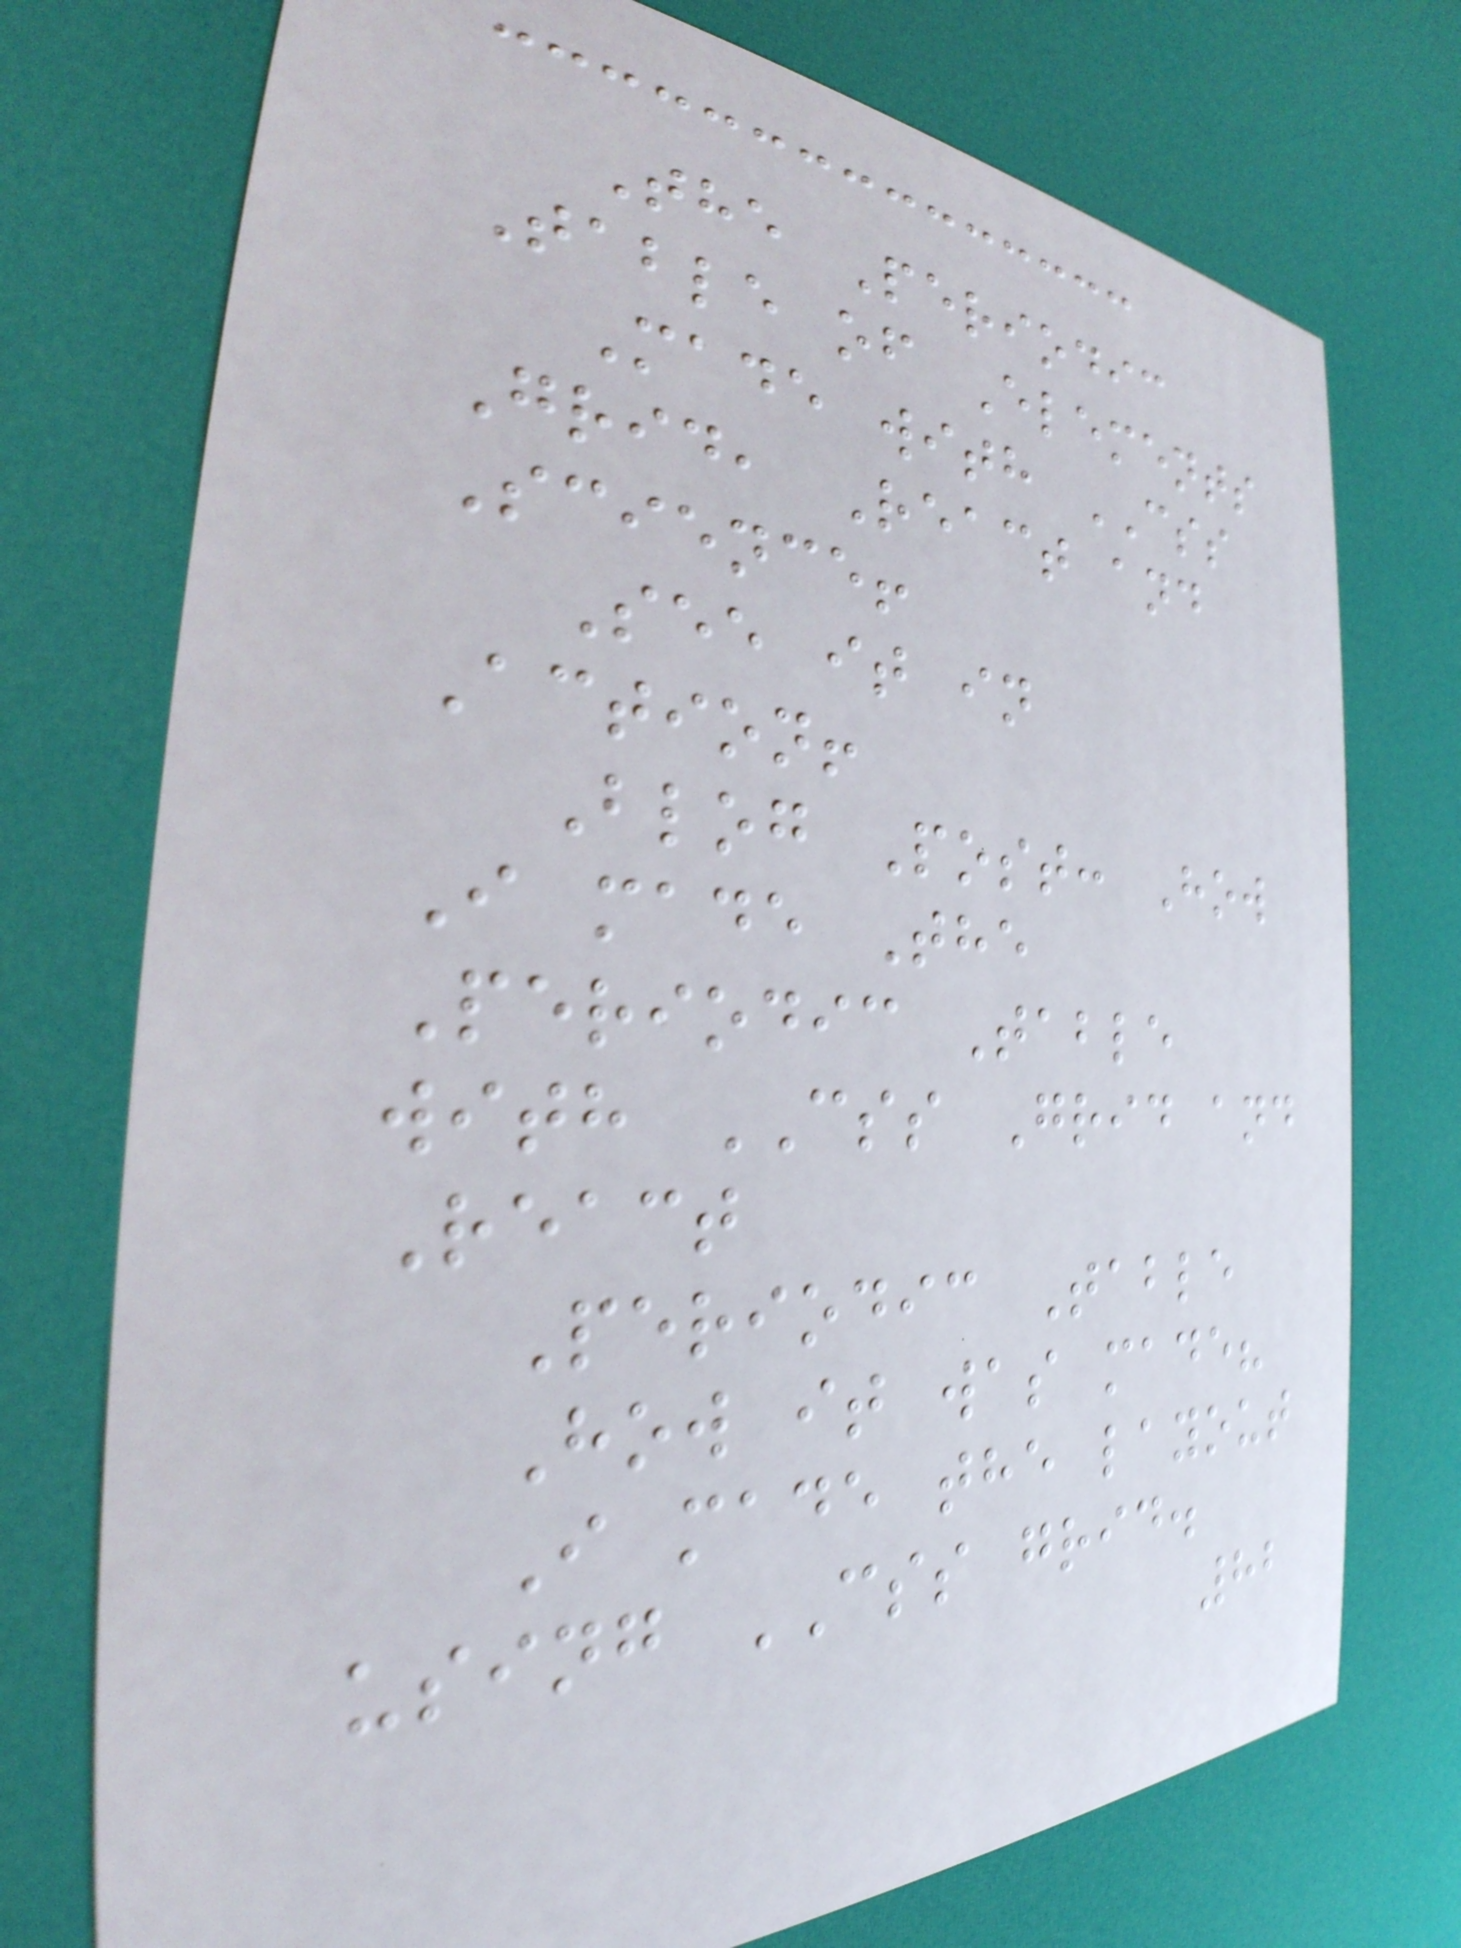The Periodic
Table of Elements
Made with CSS
Grid, React and
Science!
See it in
Action!
Blog Post: How
I made The
Periodic Table
with CSS Grid and
React
Periodic Table
How it was made?
I made the layout
using CSS grid.
82
